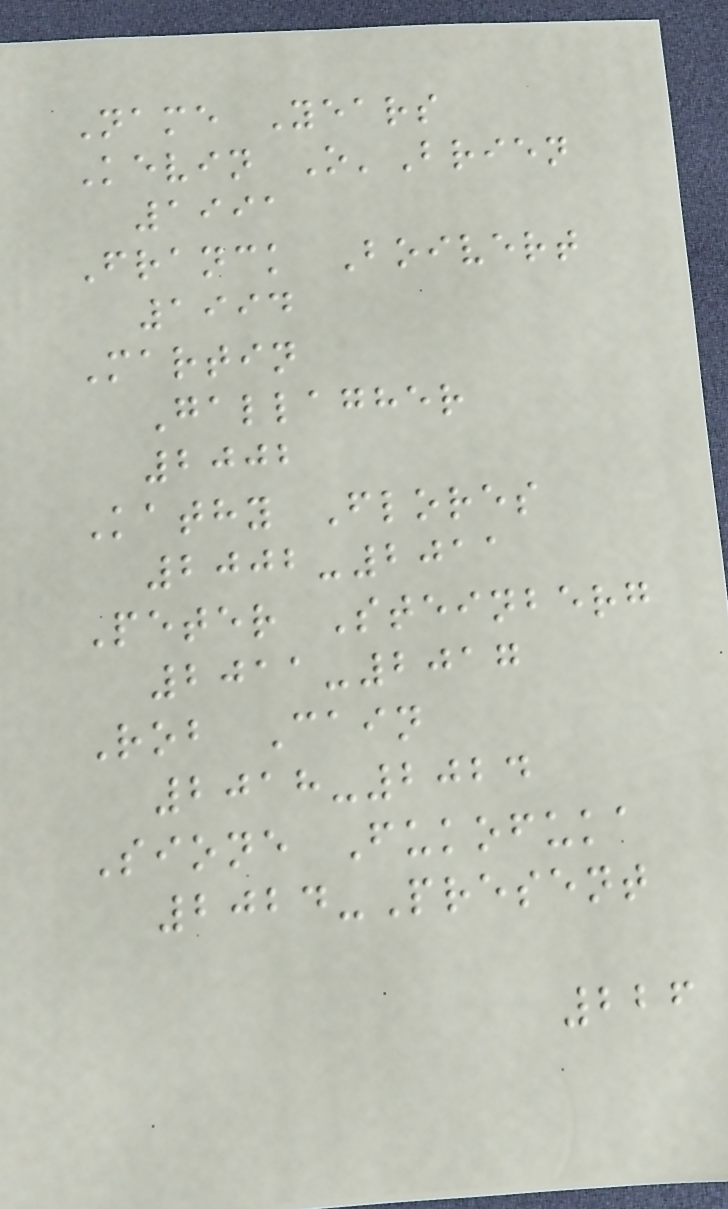Name Years
Kevin O'Brien
1991
Franck Boivert
1994
Martin
Gallagher
2002
Kathy Flores
2002-2011
Peter Steinberg
2011-2017
Rob Cain
2018-2024
Sione Fukofuka
2024-Present
226
